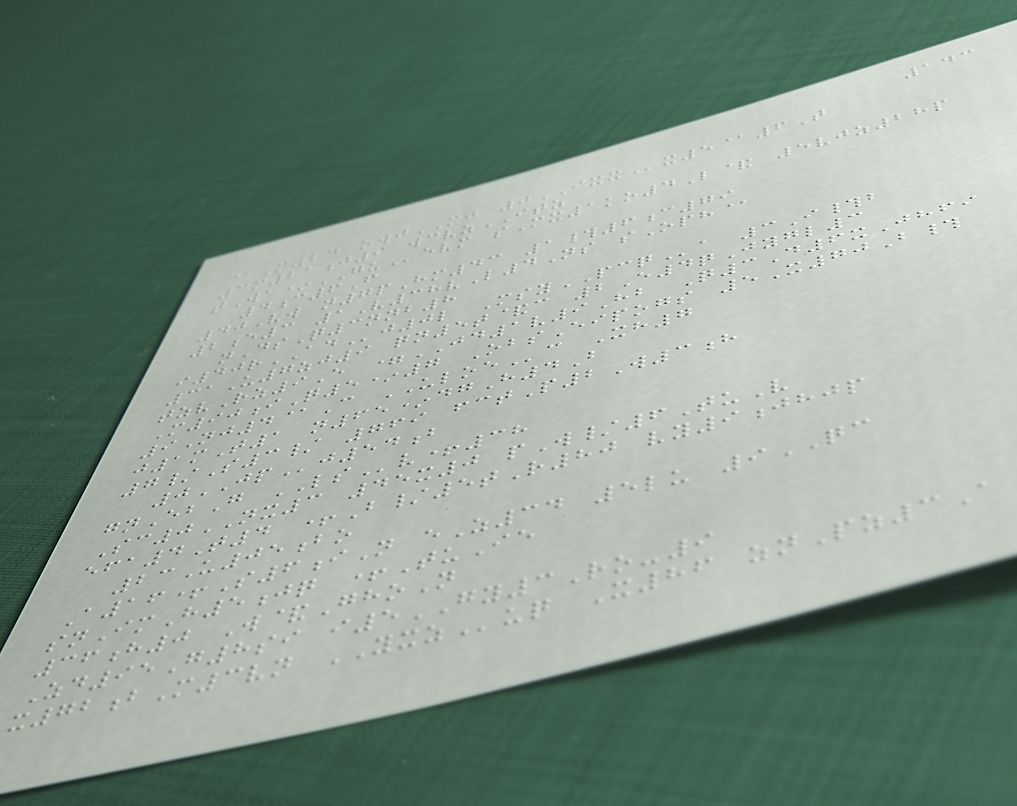143
@M24 owjMJ 0IXXx5@6T
3m21j9 wcvzITZ
tWa*GUevm sMx1ko4L& 5vjz28p
4c6F
40Vw n7pHm43 1#6c79
2e3 1V38vL4Ns sOph@
nDsQ3nnb8
i40rADj0l MsyPCQa 3I#b
31U7zj9 qn5t&c 2E4qJygl3
tzvRz9E =JD1v9Hb Q3D6xJhfi
M90iQ5*7 ObsEipogs 5X70B#
9Nj4@C ULOEc Xh7
j1mT1 n65*dgH4B
7/S3/ 769 fctP2W3h
0JPj54b
gnEbG LSv+38
Sc0NX3 45x0 pW/6TuV
efa4T4 +B/5tR80 vy9jhjp
23U05bo
A16+S6iN eZ34 5lu 9QC
snImH5jq +TuIe
36h0 W&GhoN
Zd95G8si i5GY3Ro-9
x72bM3vn YXZuq X86 znPz3A
